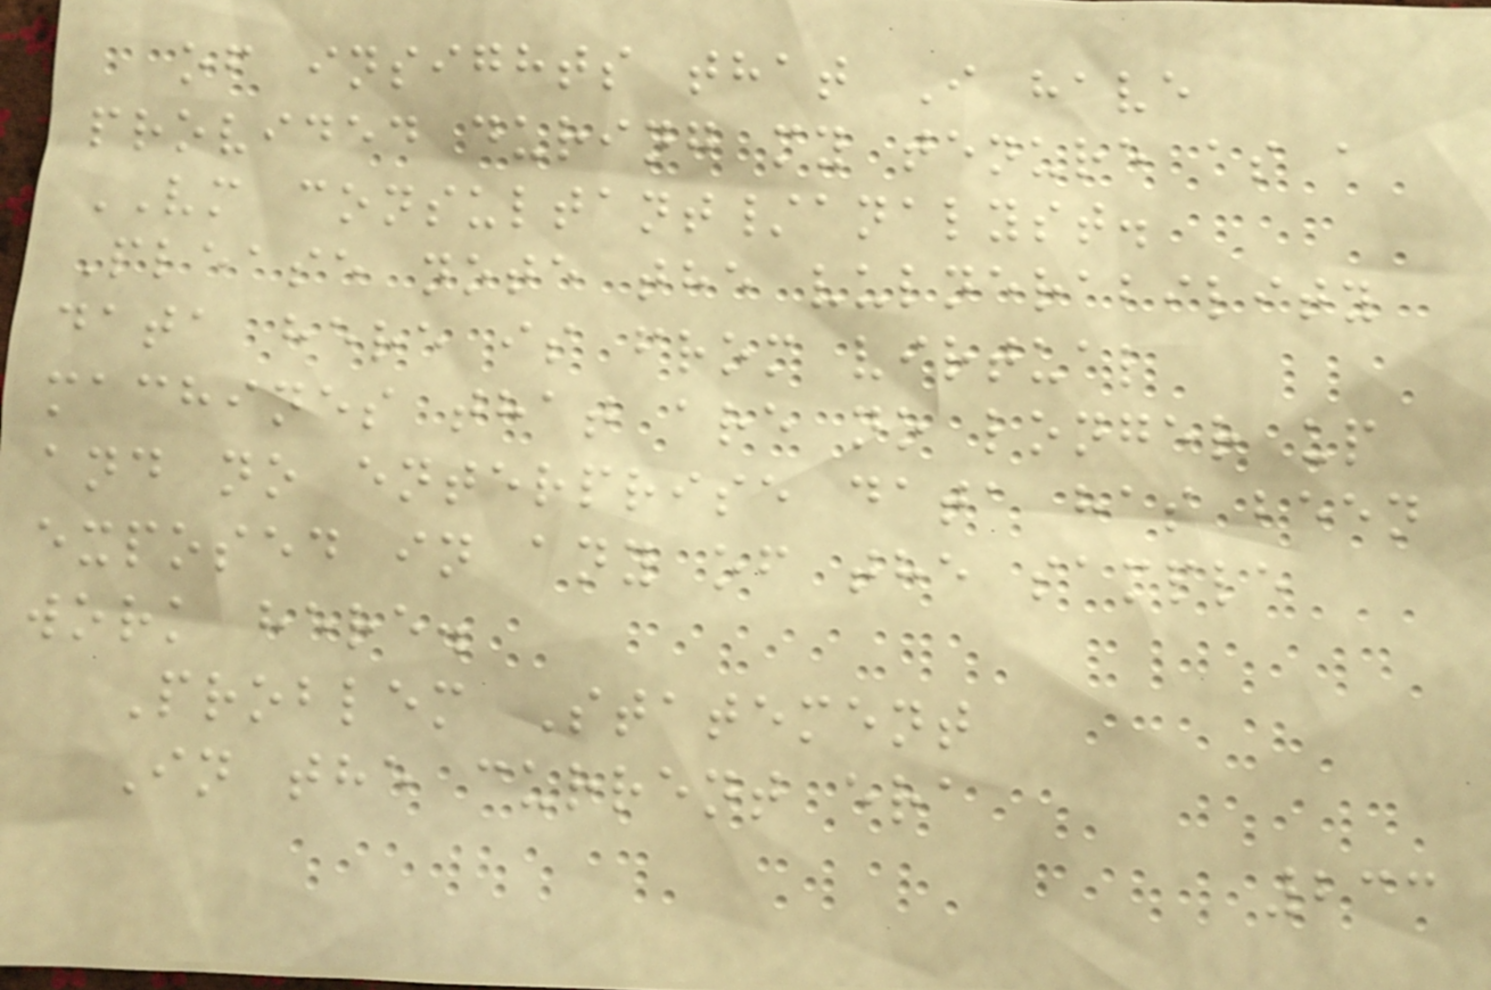of insights that I have
provided during my tenure as a
VM consultant/analyst.
Please note the vulnerability
data here is from virtual
machines that are no longer up
and no enterprise data has been
exposed in any of the sample
work here.
Problem Statement
In the current era
233
